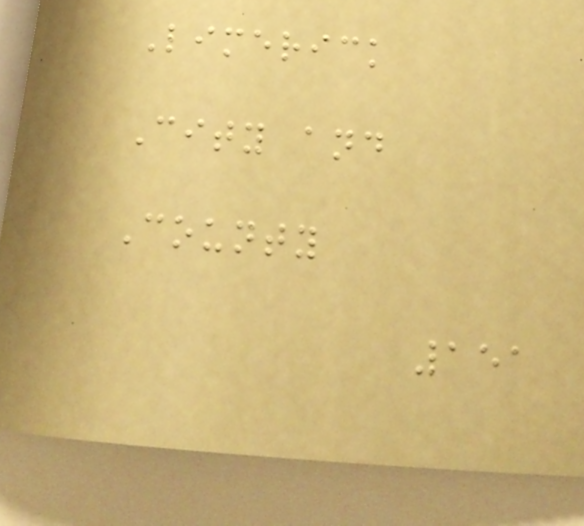Limerick
City and
County
151
